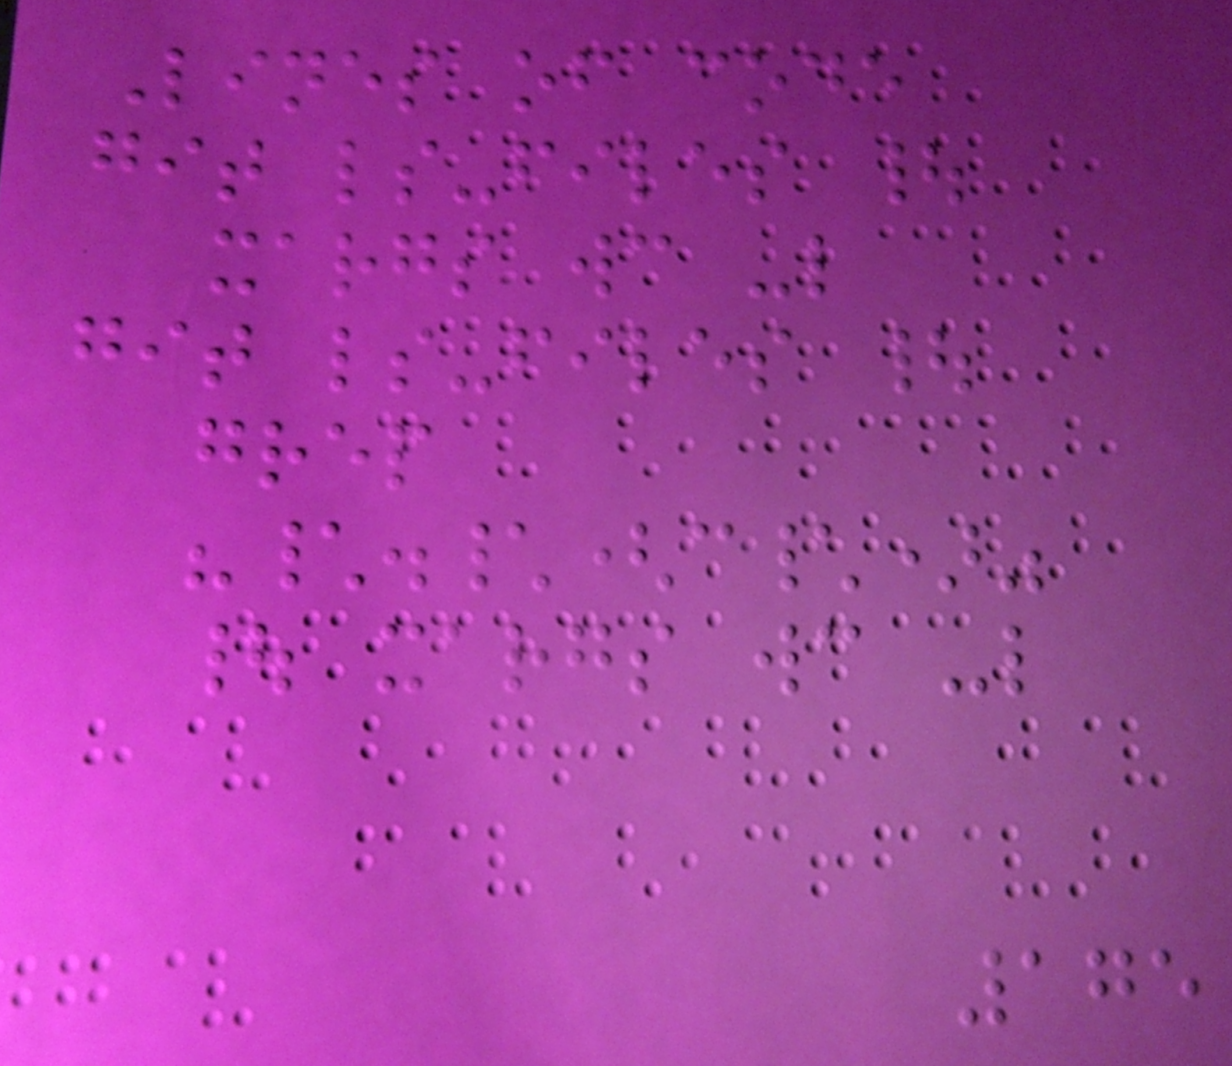Lines of code
git ls-files |
xargs wc -l
git ls-files |
grep
"\.\(c\)"
| xargs wc -l
175
